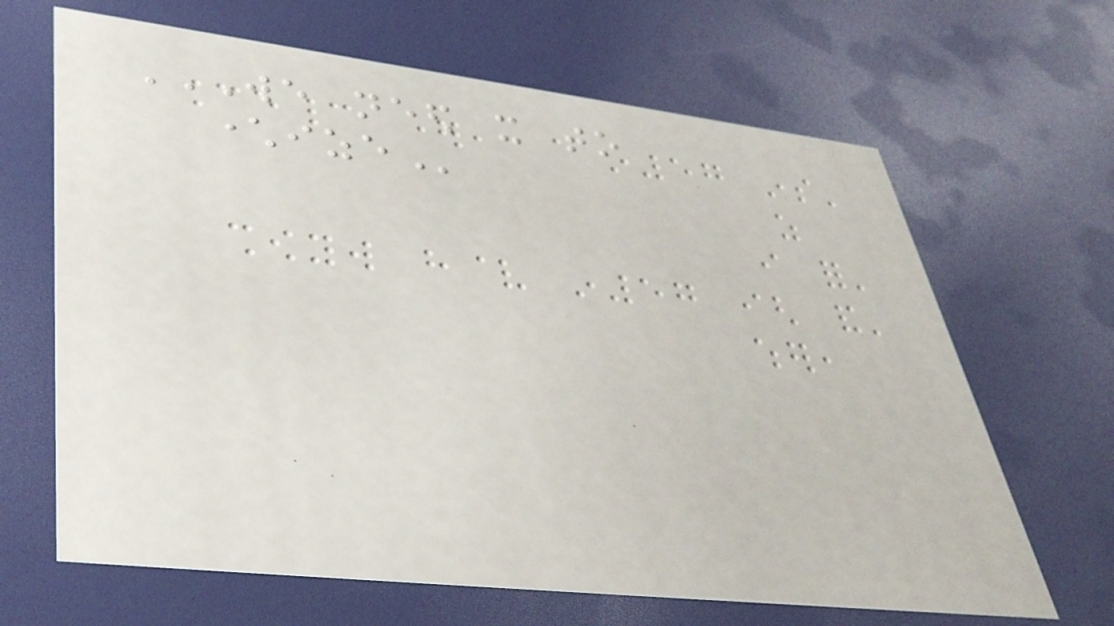WE NEED IT TO
CHARACTERIZE
